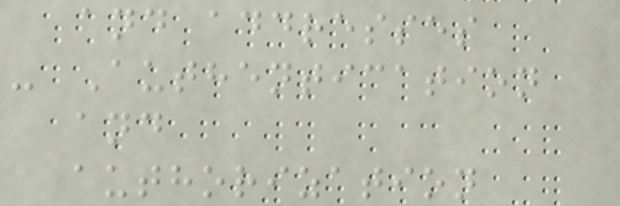and addresses
- Authentication
and
authorization
